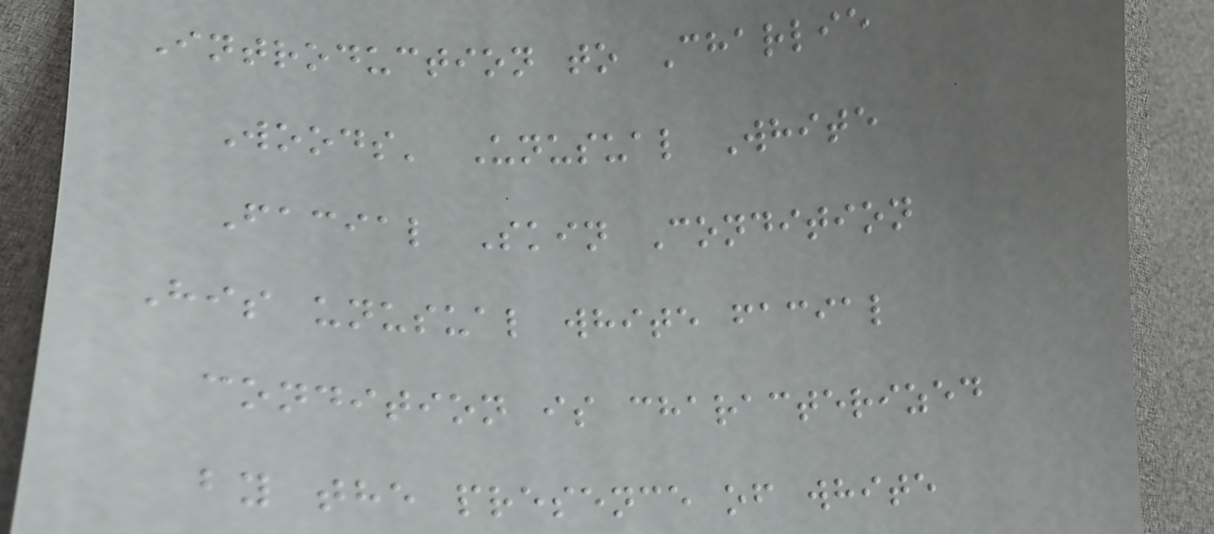Introduction to Charlie
Woods' Unusual White
Facial Skin Condition
His unusual white facial
condition is characterized
by the presence of white
